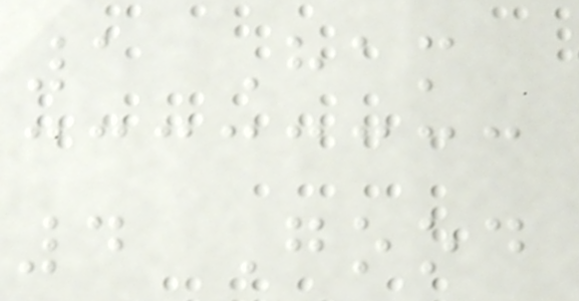1 Ham
4 Good
